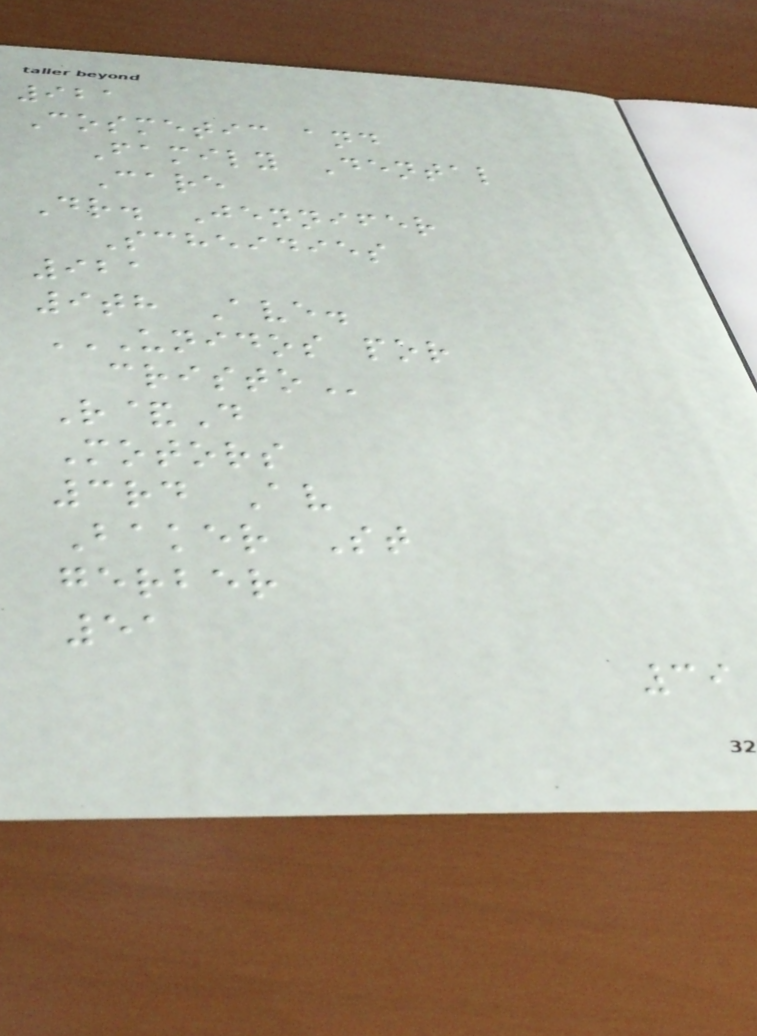921
Cosmetic and
Family Dental
Care
Dr. Jennifer
Scheidies
921
9th Ave.
UNIDOS POR
CRISTO
R&D
Motors
3rd Av
Baker St
gerber
51
39
